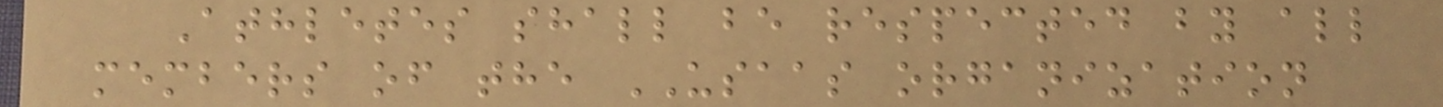Athletes shall be respected by all
members of the USAAS organization
